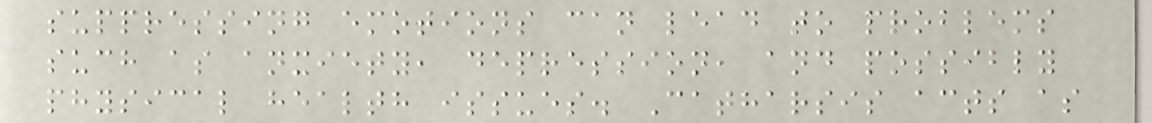suppressing emotions can lead to problems
such as anxiety, depression, and possibly
physical health issues. Catharsis acts as
